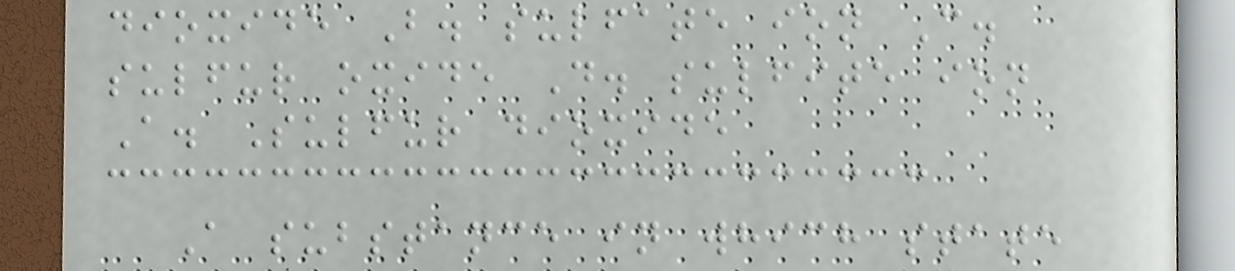dioxide B. sulfate ion C.
sulfur oxide D. sulfite ion
A. Sulfur dioxide
A substance in which state
